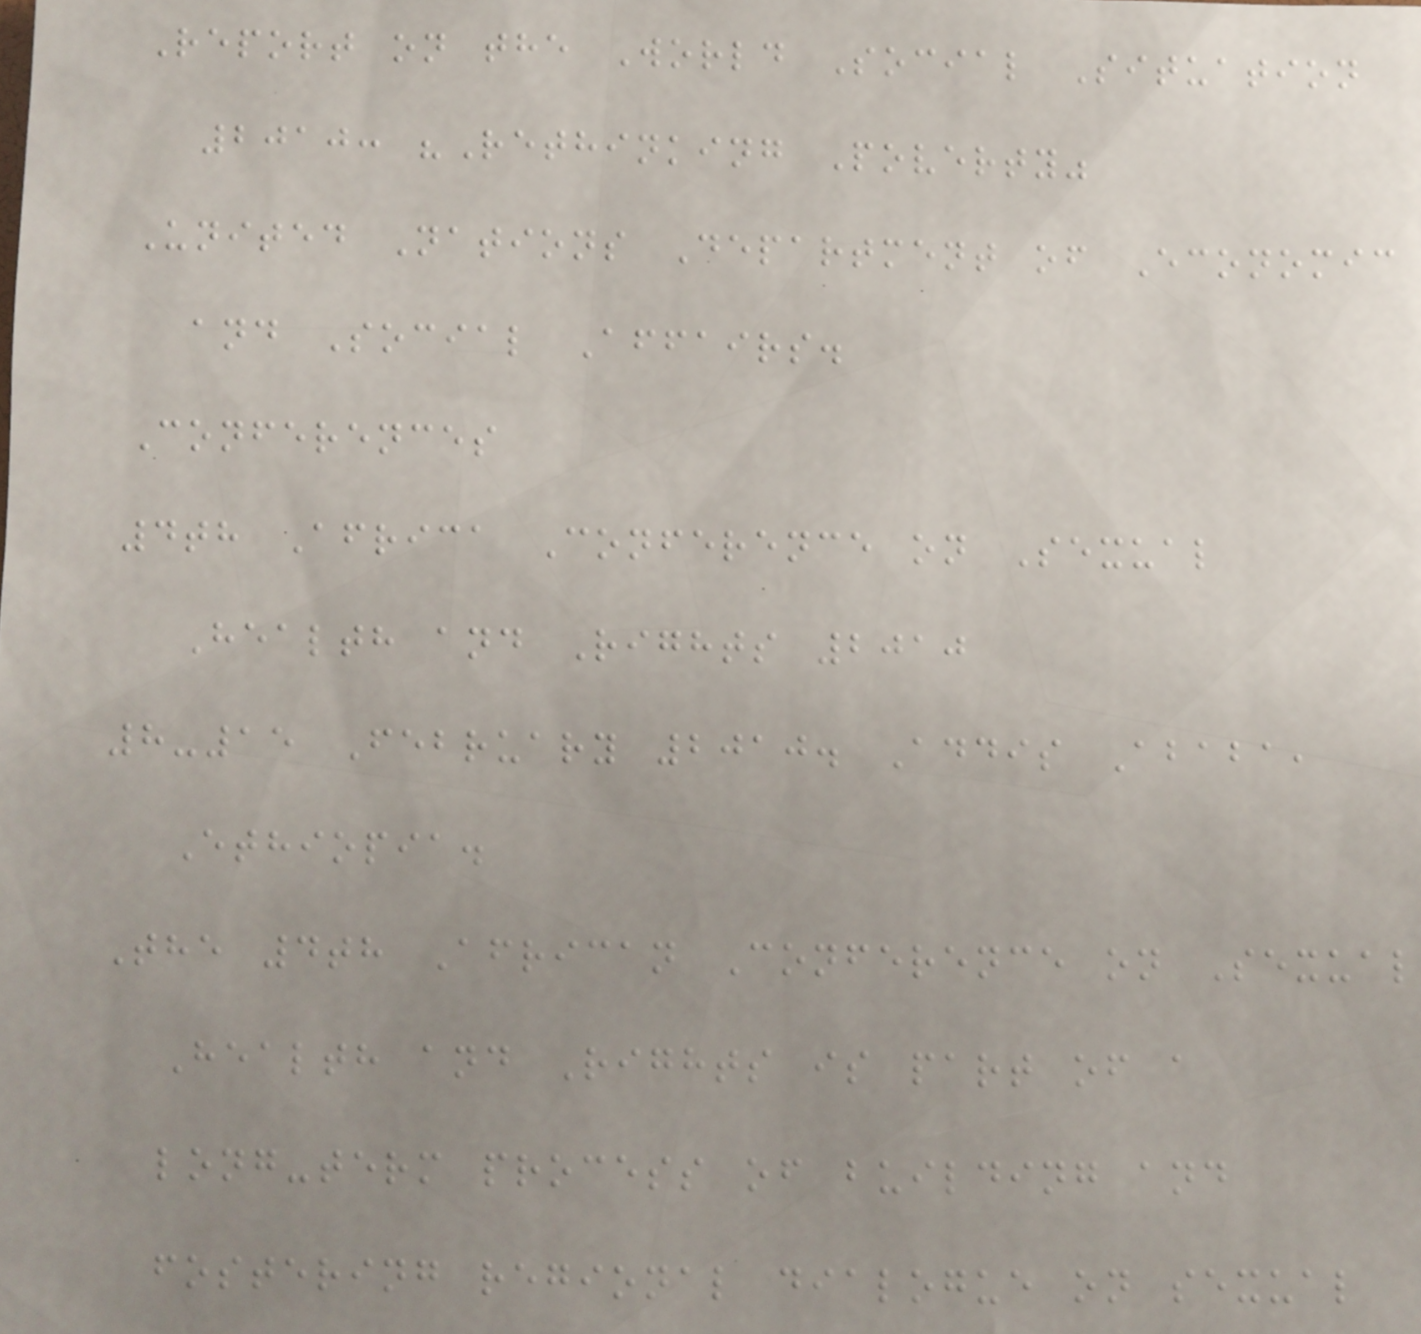Report on the World Social Situation
2010: "Rethinking Poverty"
United Nations Department of Economic
and Social Affairs.
Conferences
4th Africa Conference on Sexual
Health and Rights 2010
8-15 February 2010. Addis Ababa,
Ethiopia.
The 4th African Conference on Sexual
Health and Rights is part of a
long-term process of building and
fostering regional dialogue on sexual
